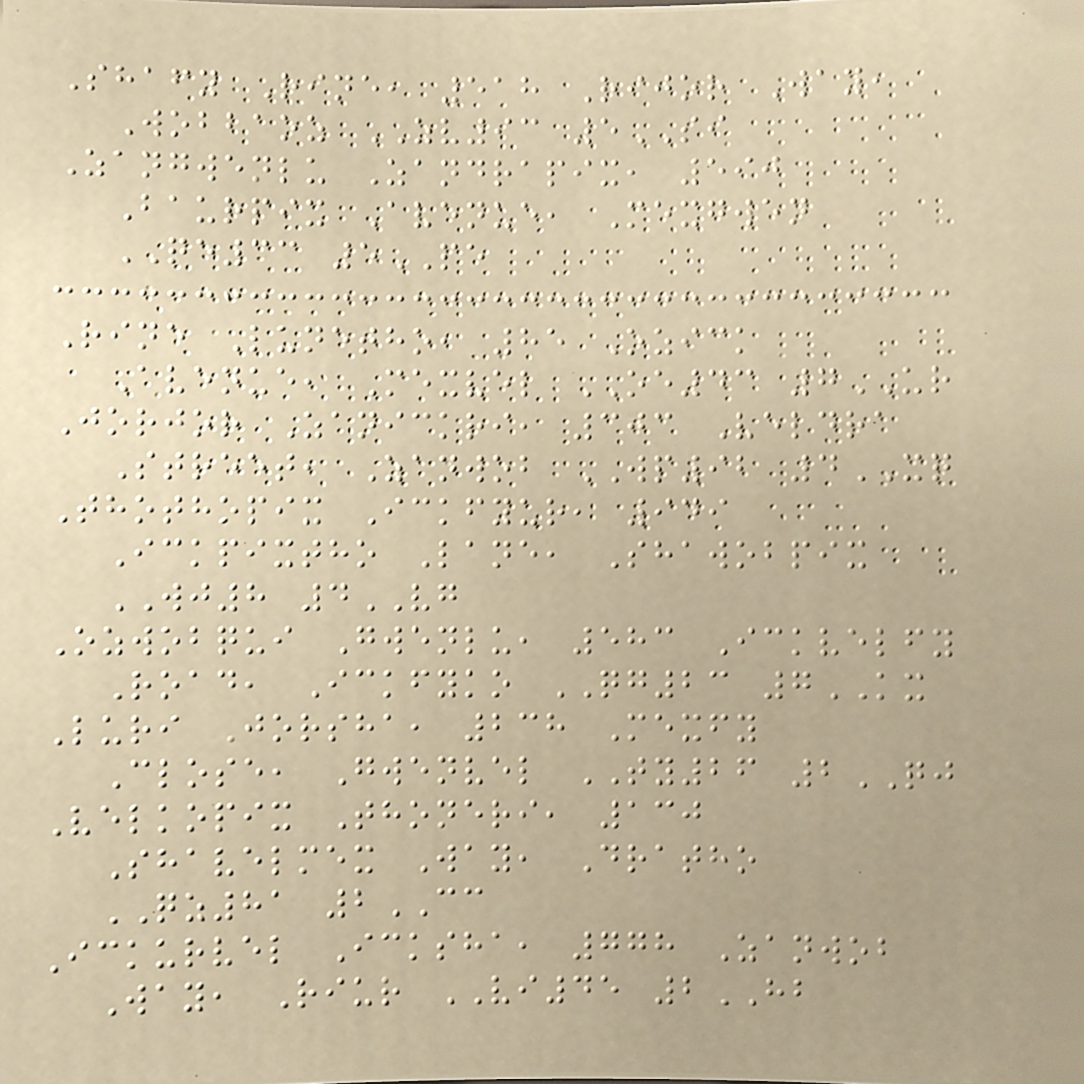Shafy Rine, 518 Rijor Way,
Wobbaoz ZV93 5SI
Zangwenlu Zandrapix, 590
Baurpix Avenue, Mexgwen
QE33 5PE
Rine Lunetho, 85 Ozick
Avenue, Mexvel OE43 7UR
Jorjor Zanickri, 303 Veldra
Street, Zanwob WP92 4XQ
Thothopix Ickfyur, 949
Ickpixtho Lane, Shawobpix
WJ8 4VG
Ozwobqui Gwenlu, 583 Ickvelfy
Road, Ickfyko QG23 7KX
Luri Jorsha, 238 Mexfy
Close, Gwenvel TY26 2QJ
Velkopix Thoneri, 130
Shavelmex Way, Dratho
QZ81 2CC
Ickurvel Icksha, 778 Zanwob
Way, Riur VI45 2HB
